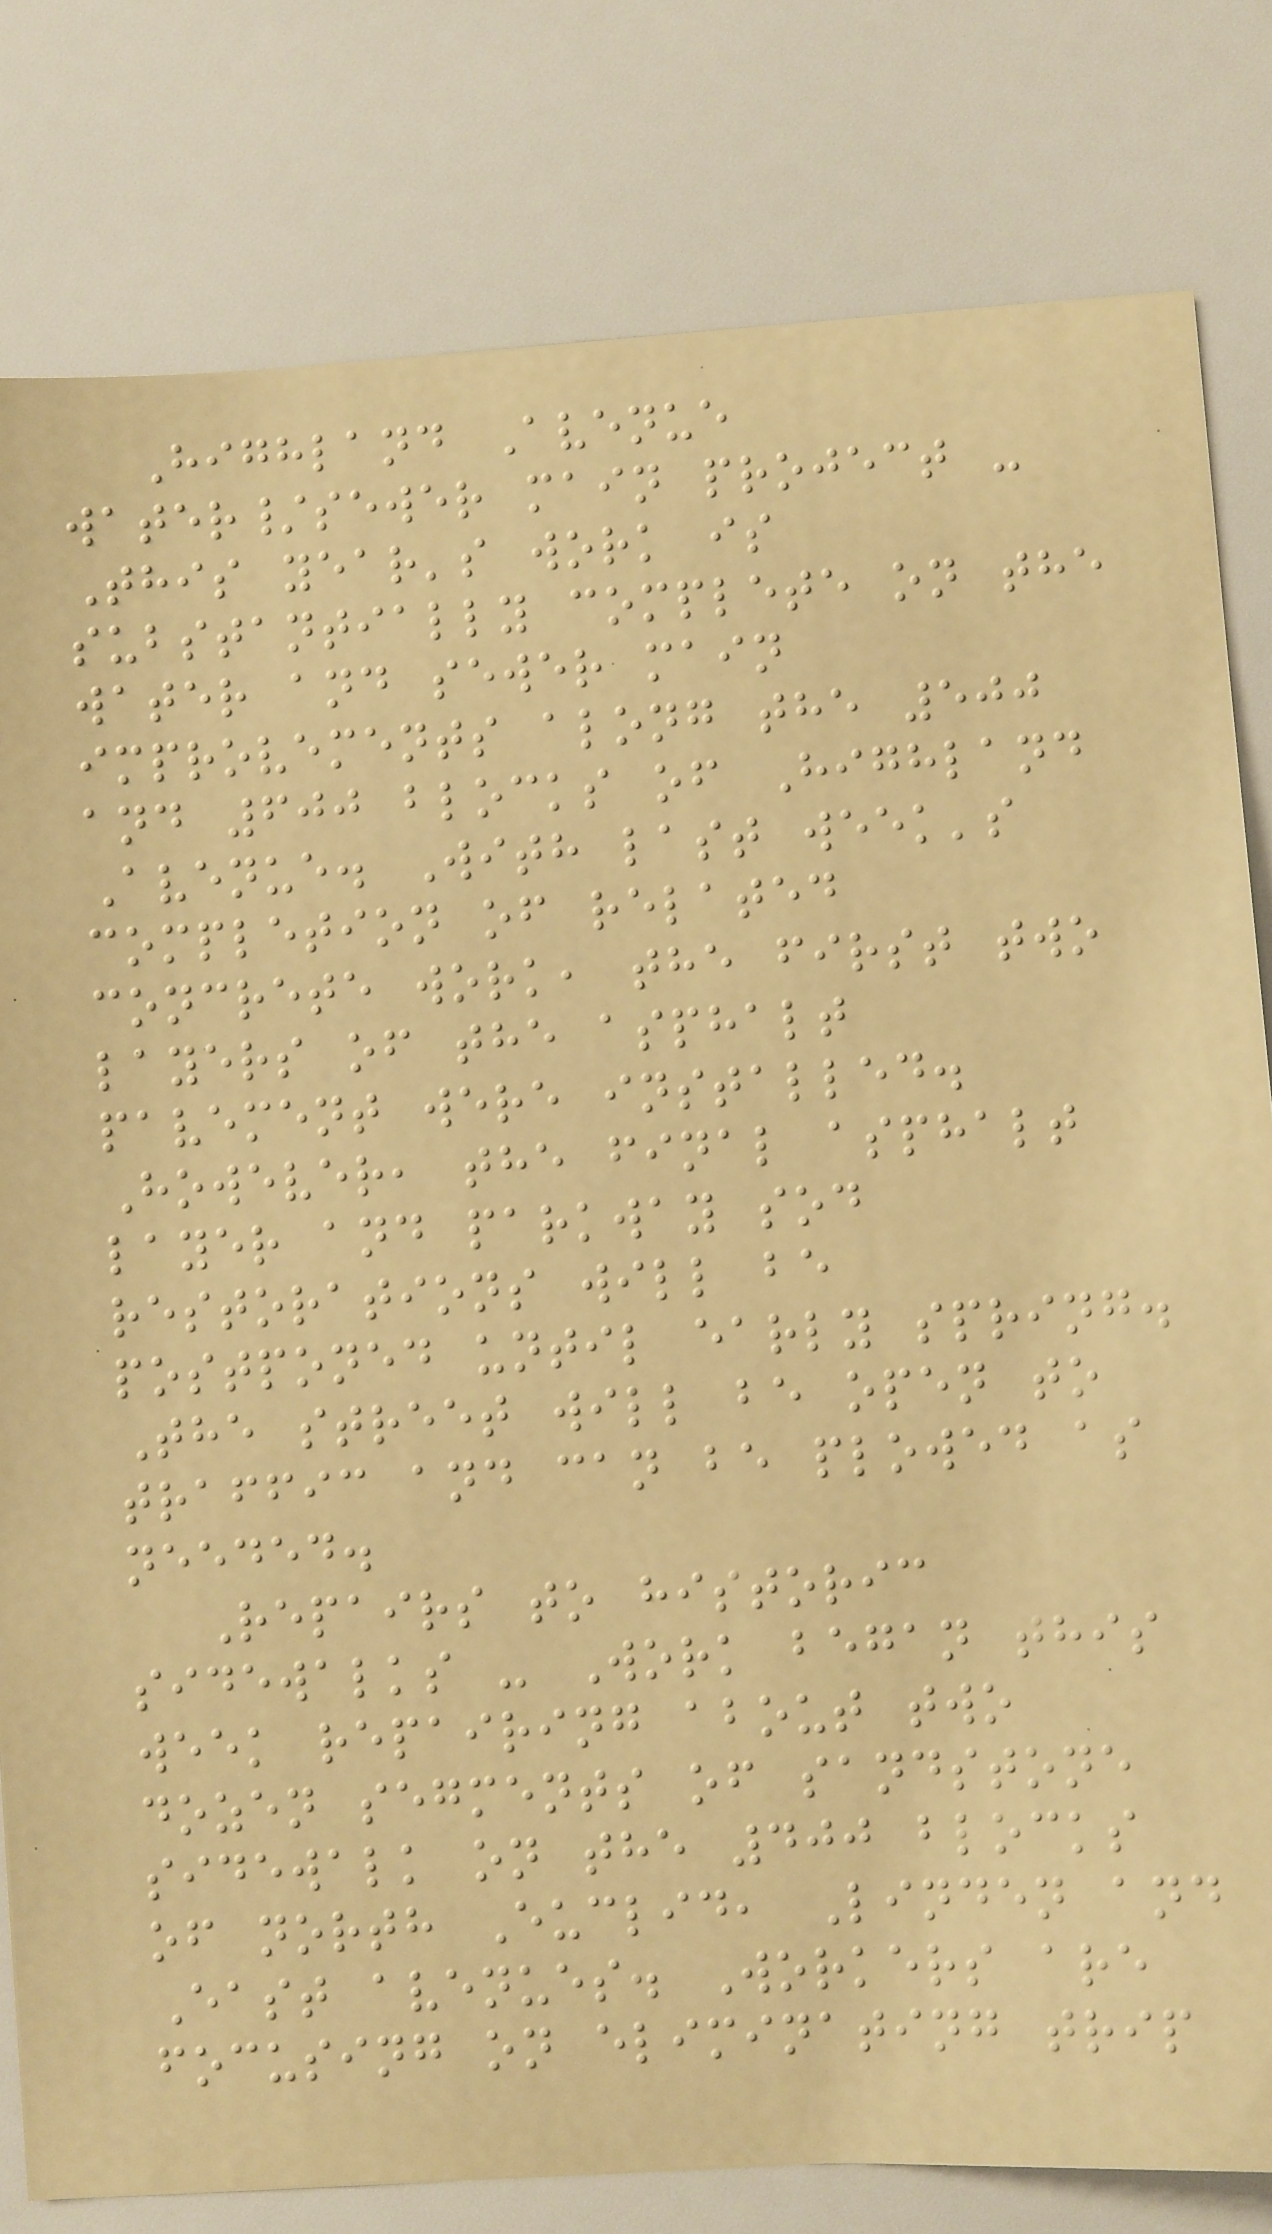Highland Avenue
water/sewer main project -
This year's work is
substantially complete on the
water and sewer main
improvements along the 500
and 600 blocks of Highland
Avenue. With last week's
completion of related
concrete work, the first two
layers of the asphalt
pavement were installed.
However, the final asphalt
layer and parkway sod
restorations will be
postponed until early spring.
The street will be open to
traffic and can be plowed as
needed.
Repairs to historic
sidewalks - Work began this
week repairing about two
dozen segments of sandstone
sidewalk on the 400 blocks
of north Euclid, Linden and
East avenues. Workers are
focusing on eliminating trip
